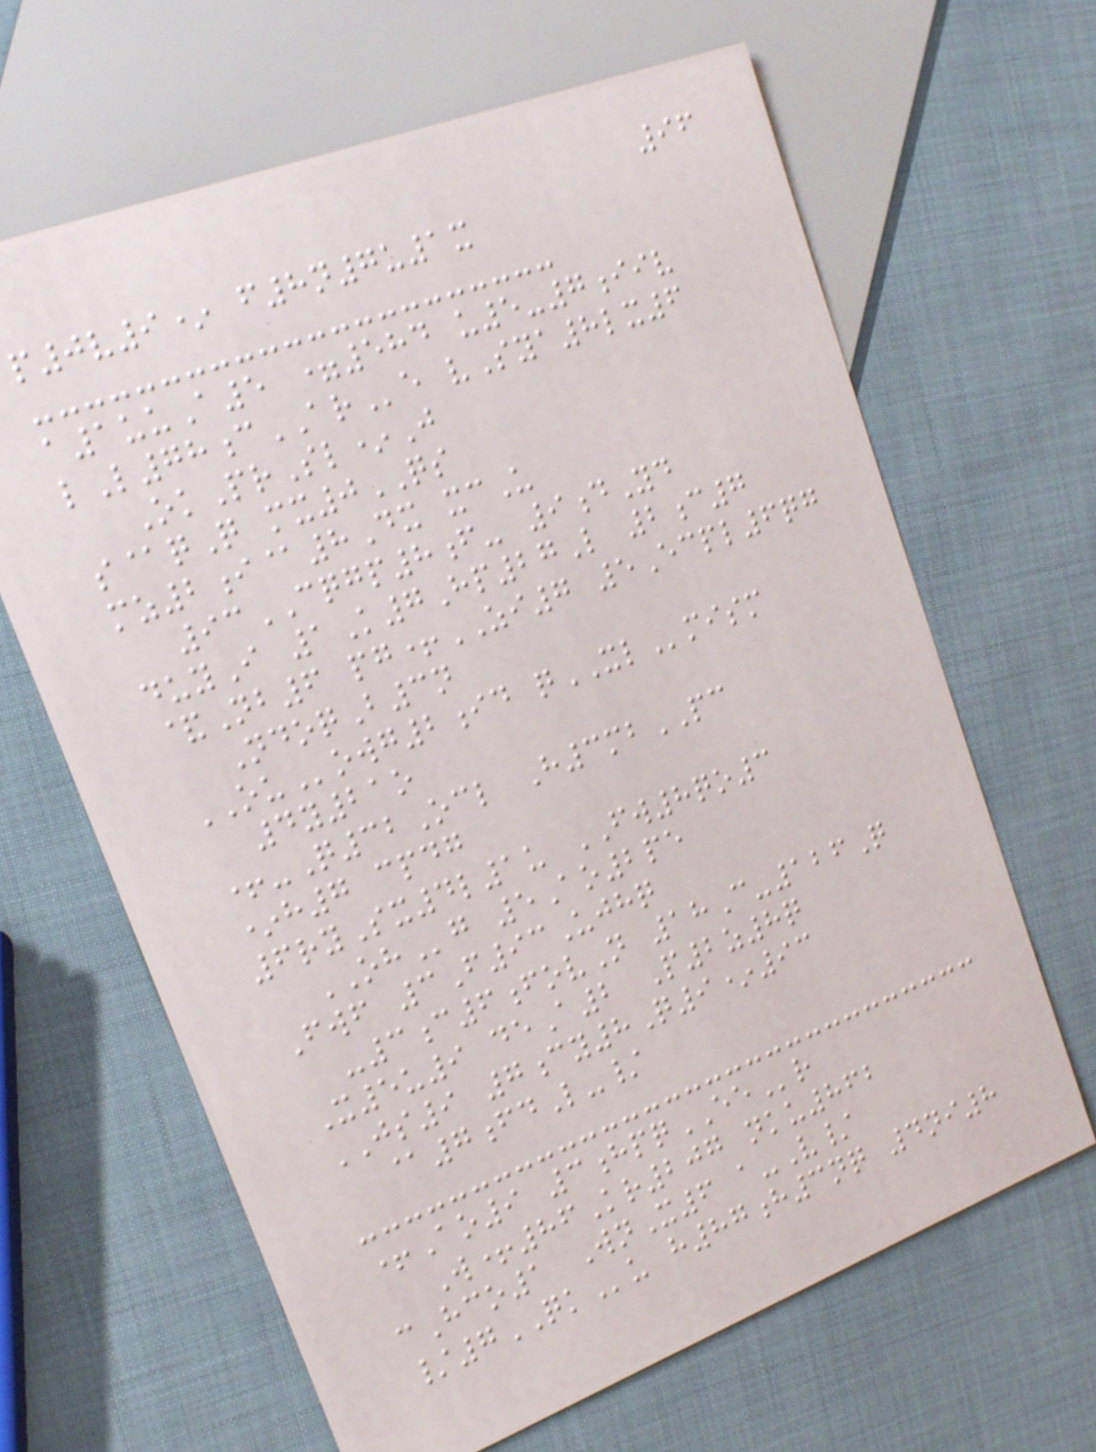96
p0v9* f8n7u1x
a1uuA5 =584 u5-7iiv
lL78cARe vSya8lx6
OkPrSl*J
s@qQ mx0QS
mz2i@8Dx xcU
93CQGP8f- 9dYd
duyI 1K7Hp27L 2c7
&Nb6 pg+ZI7 5Ecpl6qg
NdoqB3n
OUowg2id qXLmism
4y21o
+-Q32Ocl H3mbPC
*h7 cpdg
6rySx4l1u FW8qo3
OHg 5Ao2pe
Fwf 3F93Ujhq
-3c6fovN 18C-126Q
X5u9 deA2 P2z8q
JS9 7cy8Q9*93
@7fdL-/
+Ao9 3hpqEEr
W+86Kr207 nku862
cHco1 WnX6 a-V/
/7QKu h87h3nq 4ni8
